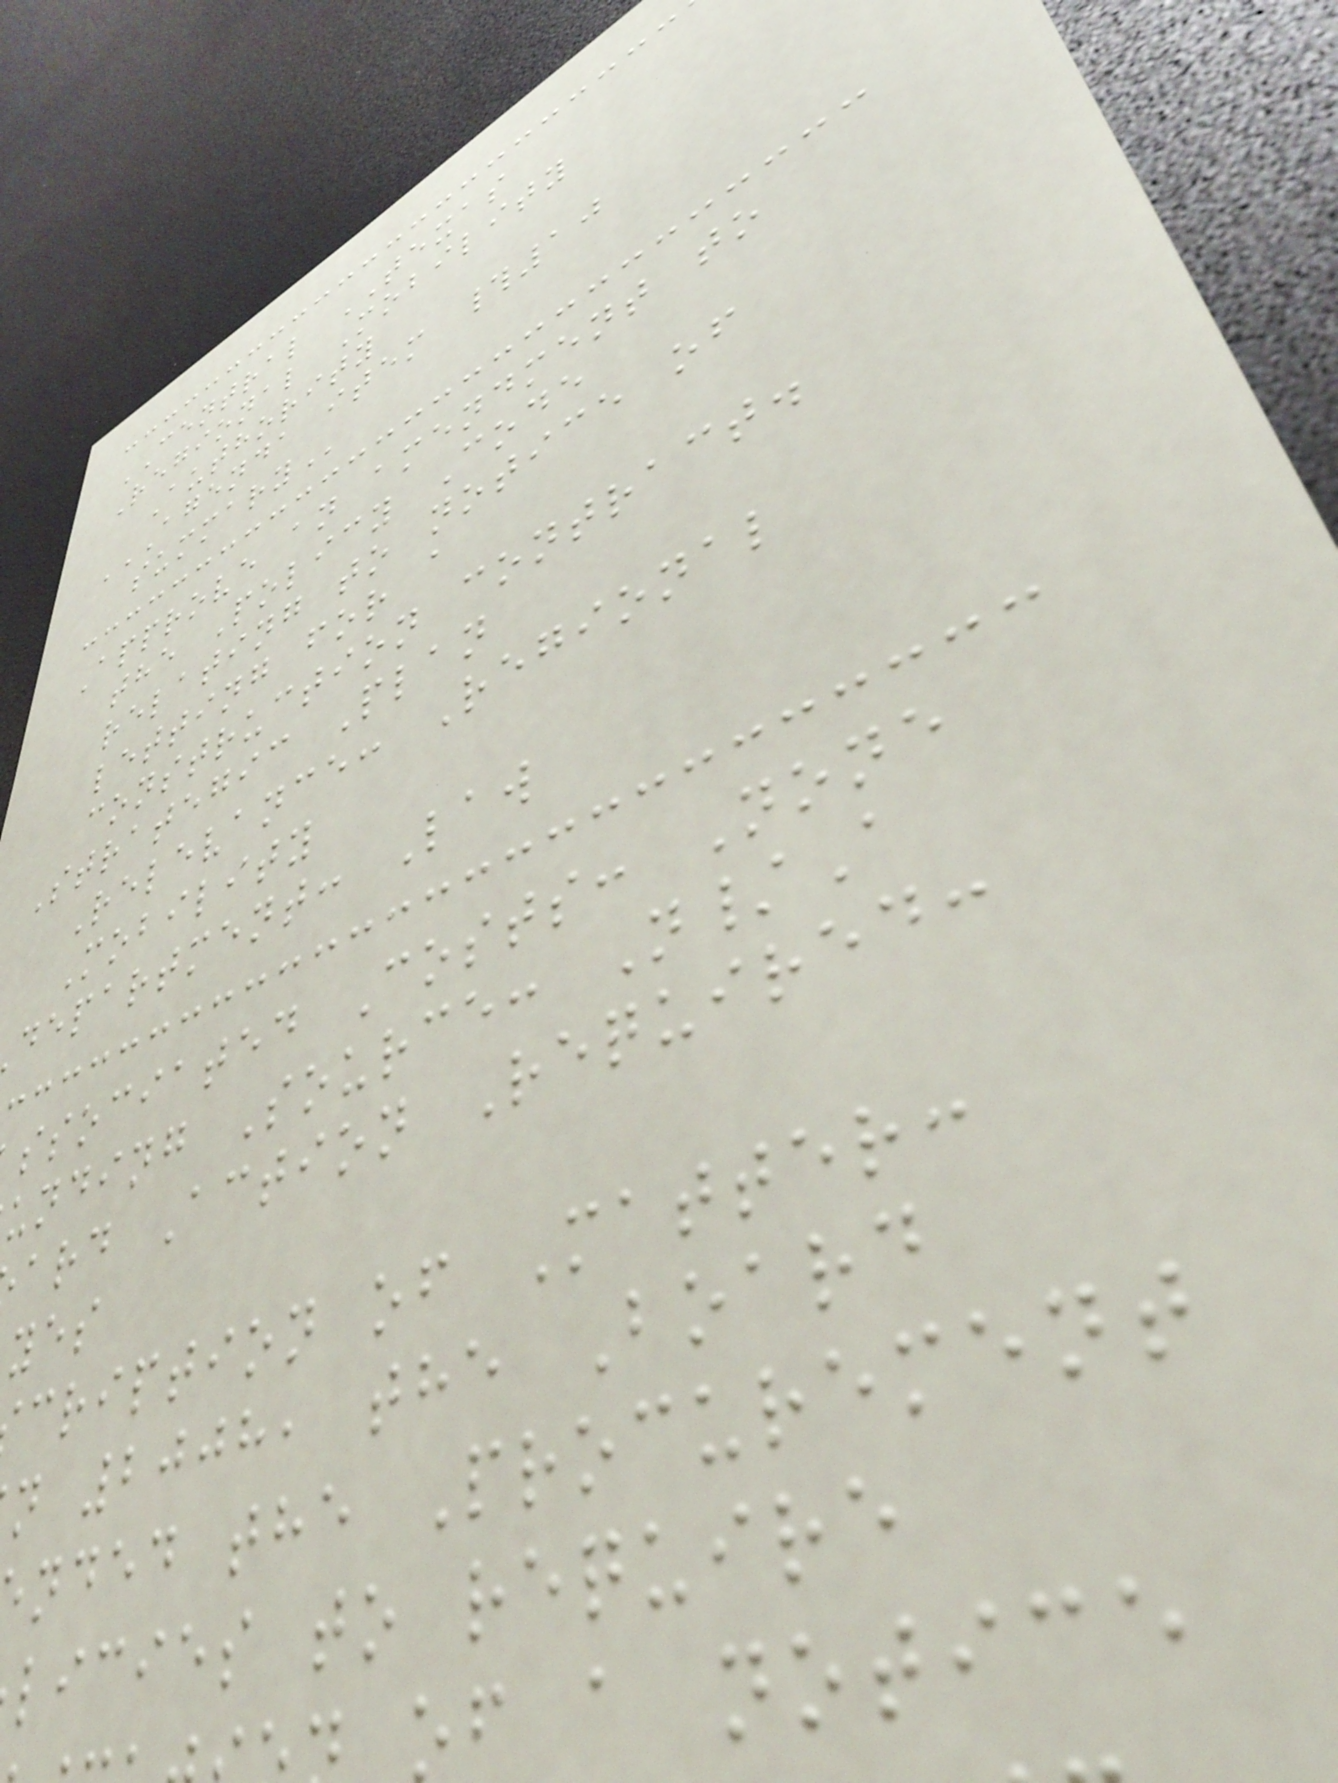CENTRAL TEXAS
Regional Mobility
Authority
AGENDA ITEM #10
Approve an amendment to
the Policy Code
relating to notice of
letting for a
construction contract.
Strategic Plan
Relevance: Regional
Mobility
department: Law
ssociated Costs: None
unding Source: N/A
ard Action Required:
cription of Matter:
n 2008, the Board
nded the Procurement
licies to require
of a notice
